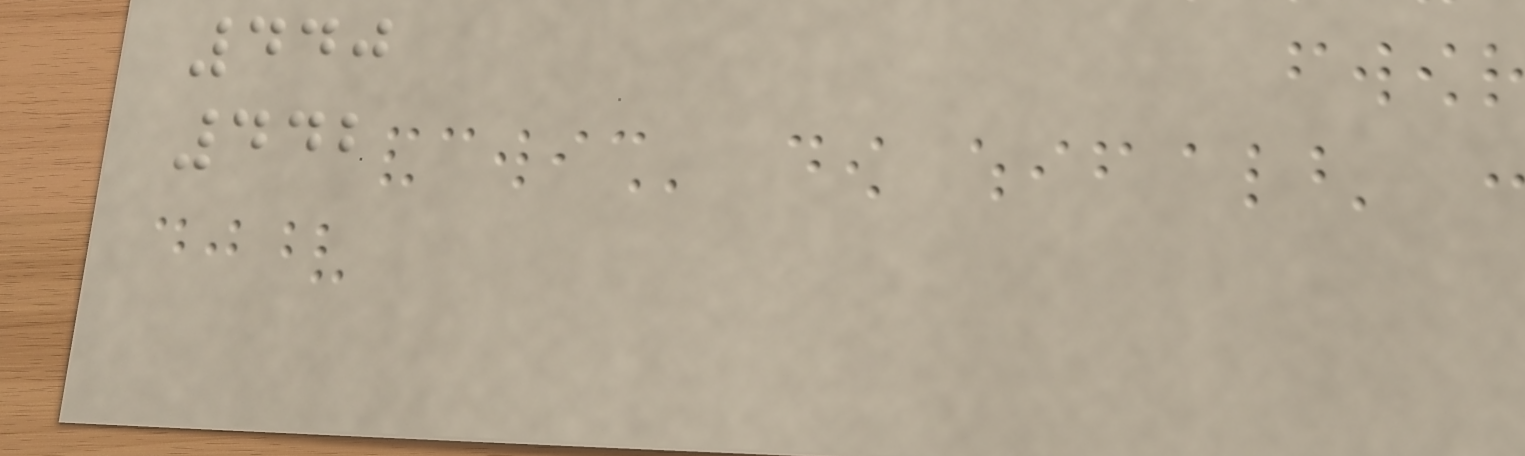440
442
